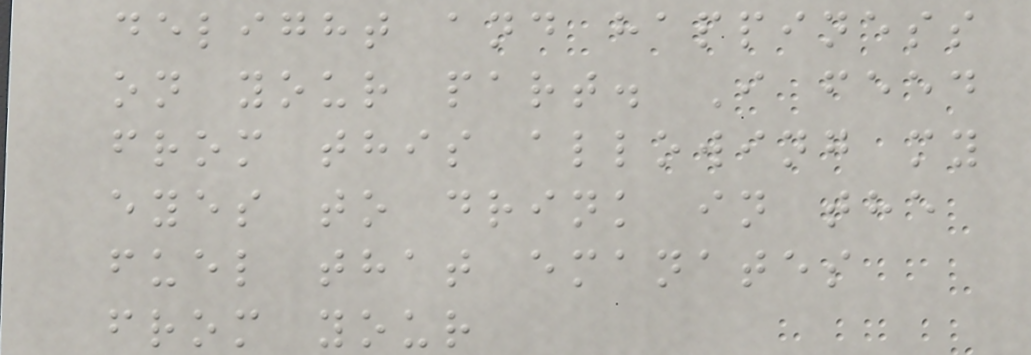delight and happiness
on your part. I feed
from this allowing my
eyes to drink in the
fuel that emanates
from your
